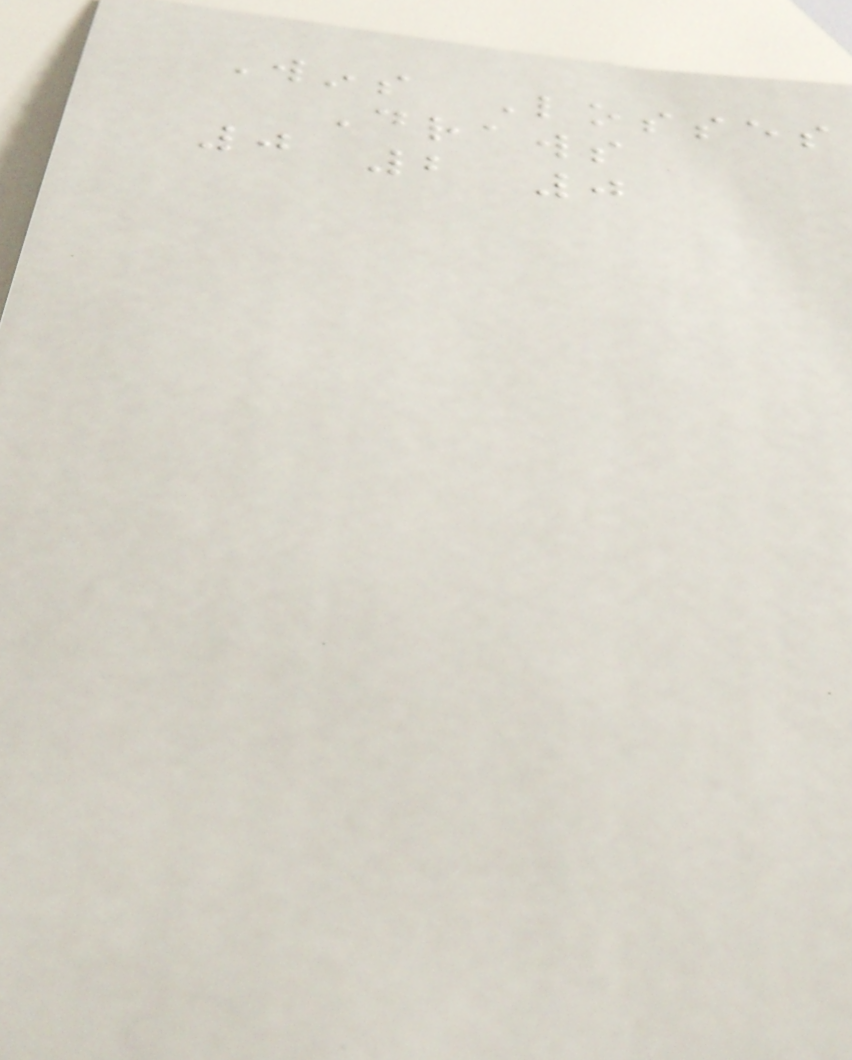Wins Losses
Draws
0 2 0
